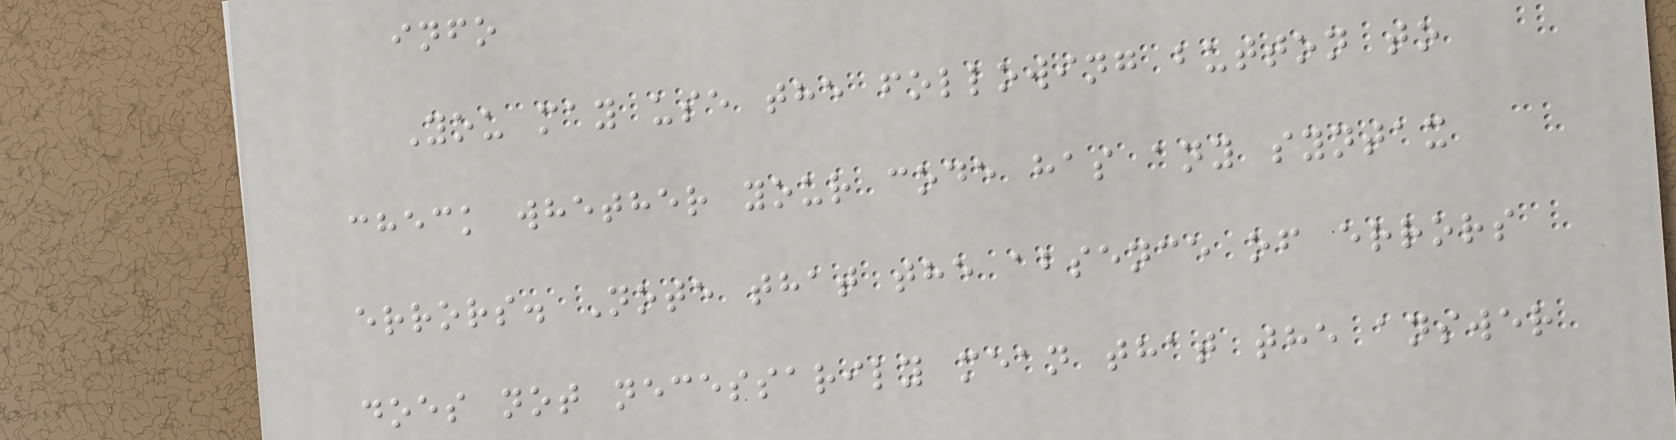info
You may use the following button to
check whether your code has any syntax
errors. Note that the absence of errors
does not necessarily mean that the answer
